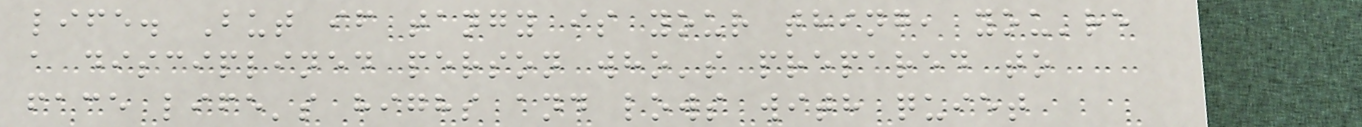life. But if tangy is your thing, you're
a disciplined person who's prepared to
face life's highs and lows with quiet
